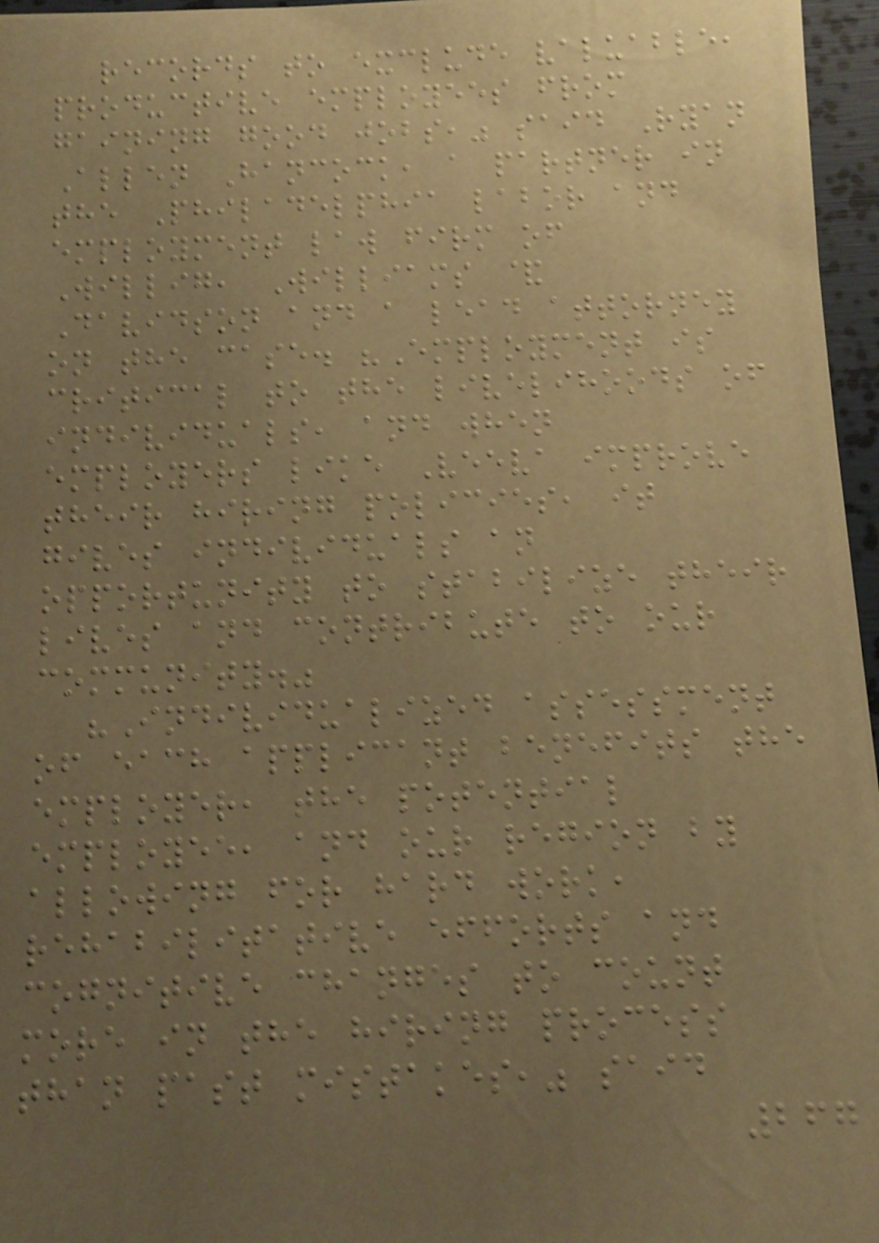records to exclude valuable,
productive employees from
gaining good jobs," said Ryan
Allen Hancock, a partner in
the Philadelphia labor and
employment law firm of
Willig, Williams &
Davidson and a lead attorney
on the case. "Employment is
critical to the livelihoods of
individuals, and when
employers like Veeva improve
their hiring policies, it
gives individuals an
opportunity to stabilize their
lives and contribute to our
community."
"Individualized assessment
of each applicant benefits the
employer, the potential
employee, and our region by
allowing for hard work,
rehabilitative efforts and
cognitive changes to count
more in the hiring process
than past mistakes," said
267
